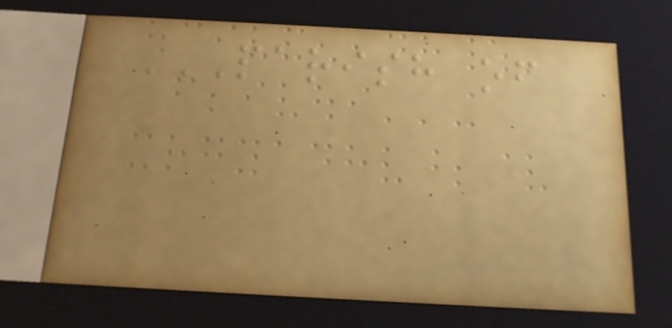PARISH OF
